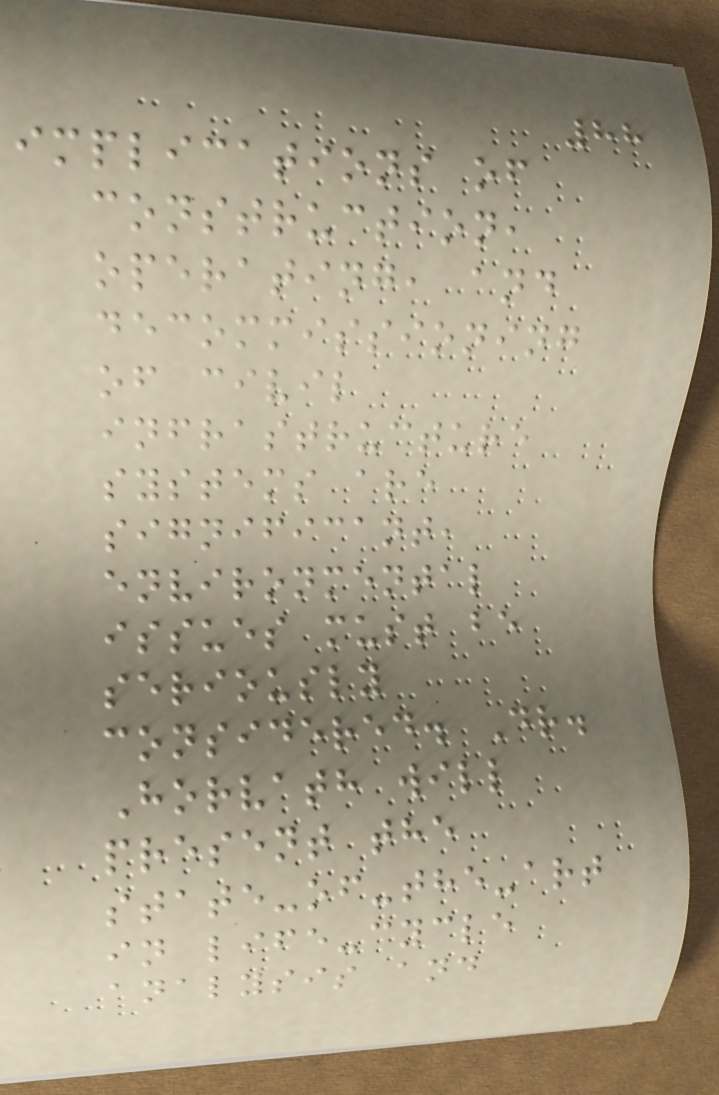88
implications of
construction,
operating, and
decommissioning
of civil
infrastructure
systems are
significant,
environmental
issues must be
seriously
considered. Dr.
Horvath will
present the
state-of-the-art
in life-cycle
analysis and
